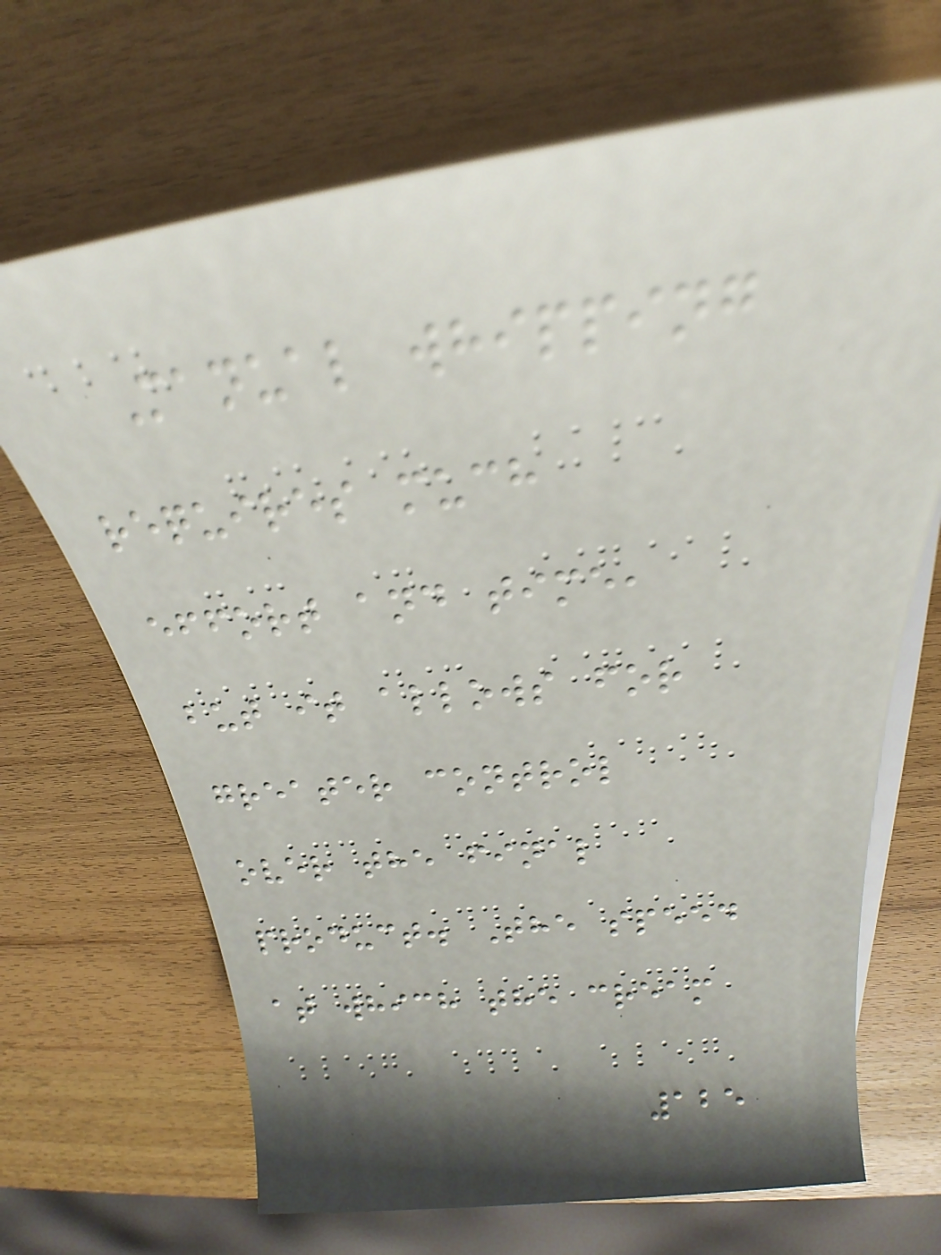Manual whipping
requires much
effort and time,
but it allows for
greater control
over the final
product. The speed
at which the cream
125
